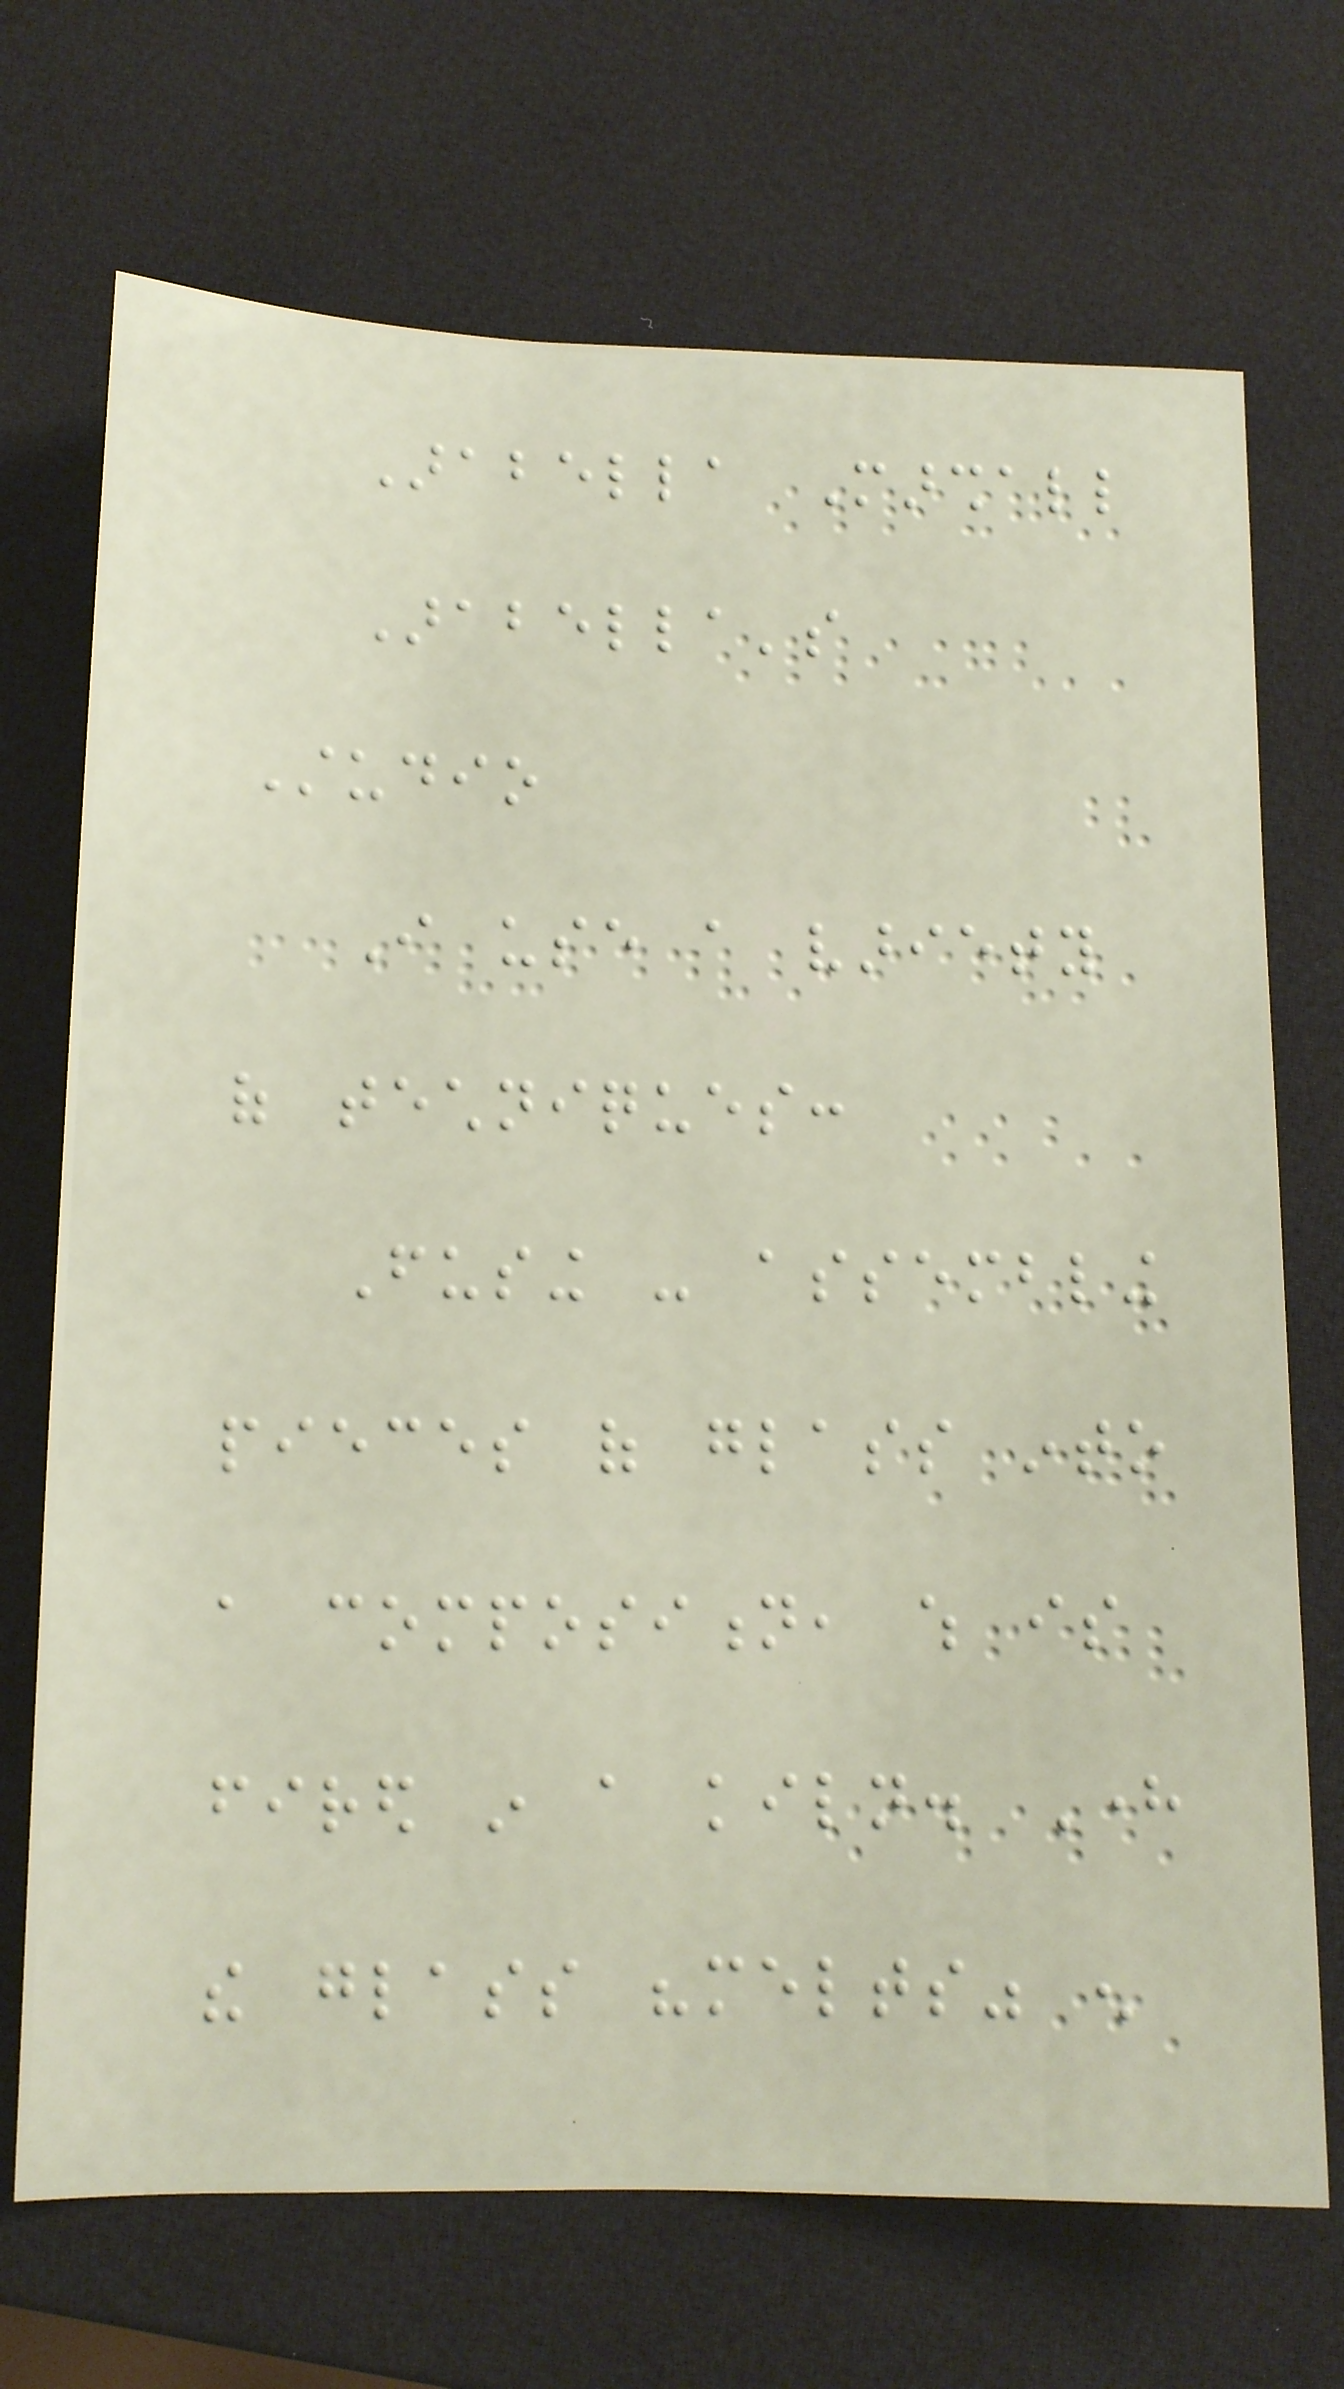Arabella Marshall
Arabella's
Studio
I use a variety
of techniques:
Fusing - assembling
pieces of glass into
a composition, which is
fired in a kiln. Here
the glass "melts" enough
